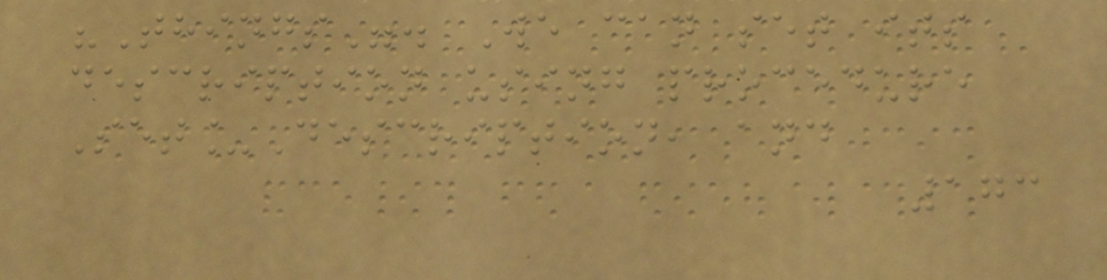"Things". We can set its
description using procedure
Set_Description, and
173
